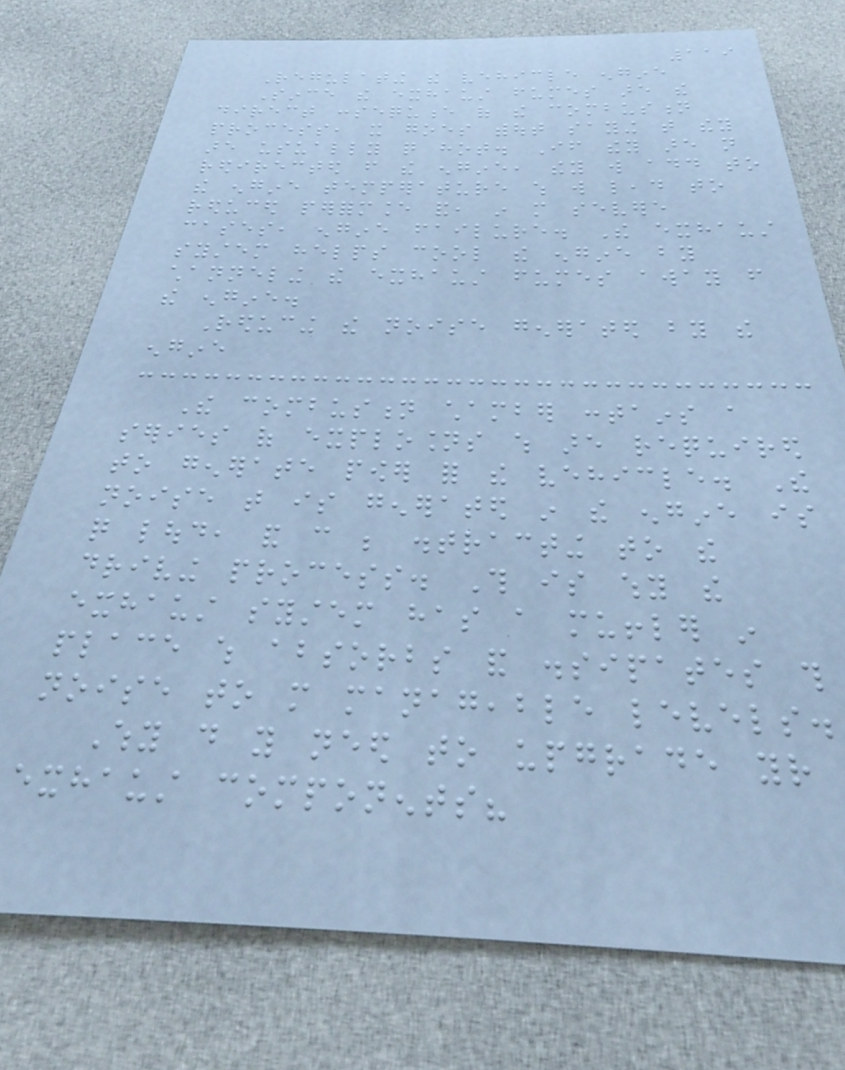119
Regulating the vehicle engine
Since the exhaust fumes are the
direct consequence of the combustion
process, it goes without saying that they
are usually quite hot. If they are not
redirected from the engine, they will add to
the engine temperature which will lead to
reduced performance and, in more severe
cases, engine failure. The exhaust
system helps cool the engine by
channeling the exhaust fumes away from
the engine.
Reducing the noise generated by the
engine
The combustion chamber contains a
series of explosions which are required
to generate power for the vehicle. The
noise that is generated in the engine is
quite loud, and can be distracting to the
driving process. This is why the
exhaust system has a muffler in
place which absorbs and dissipates this
noise to more manageable levels.
Why do you need to upgrade your
exhaust components?
